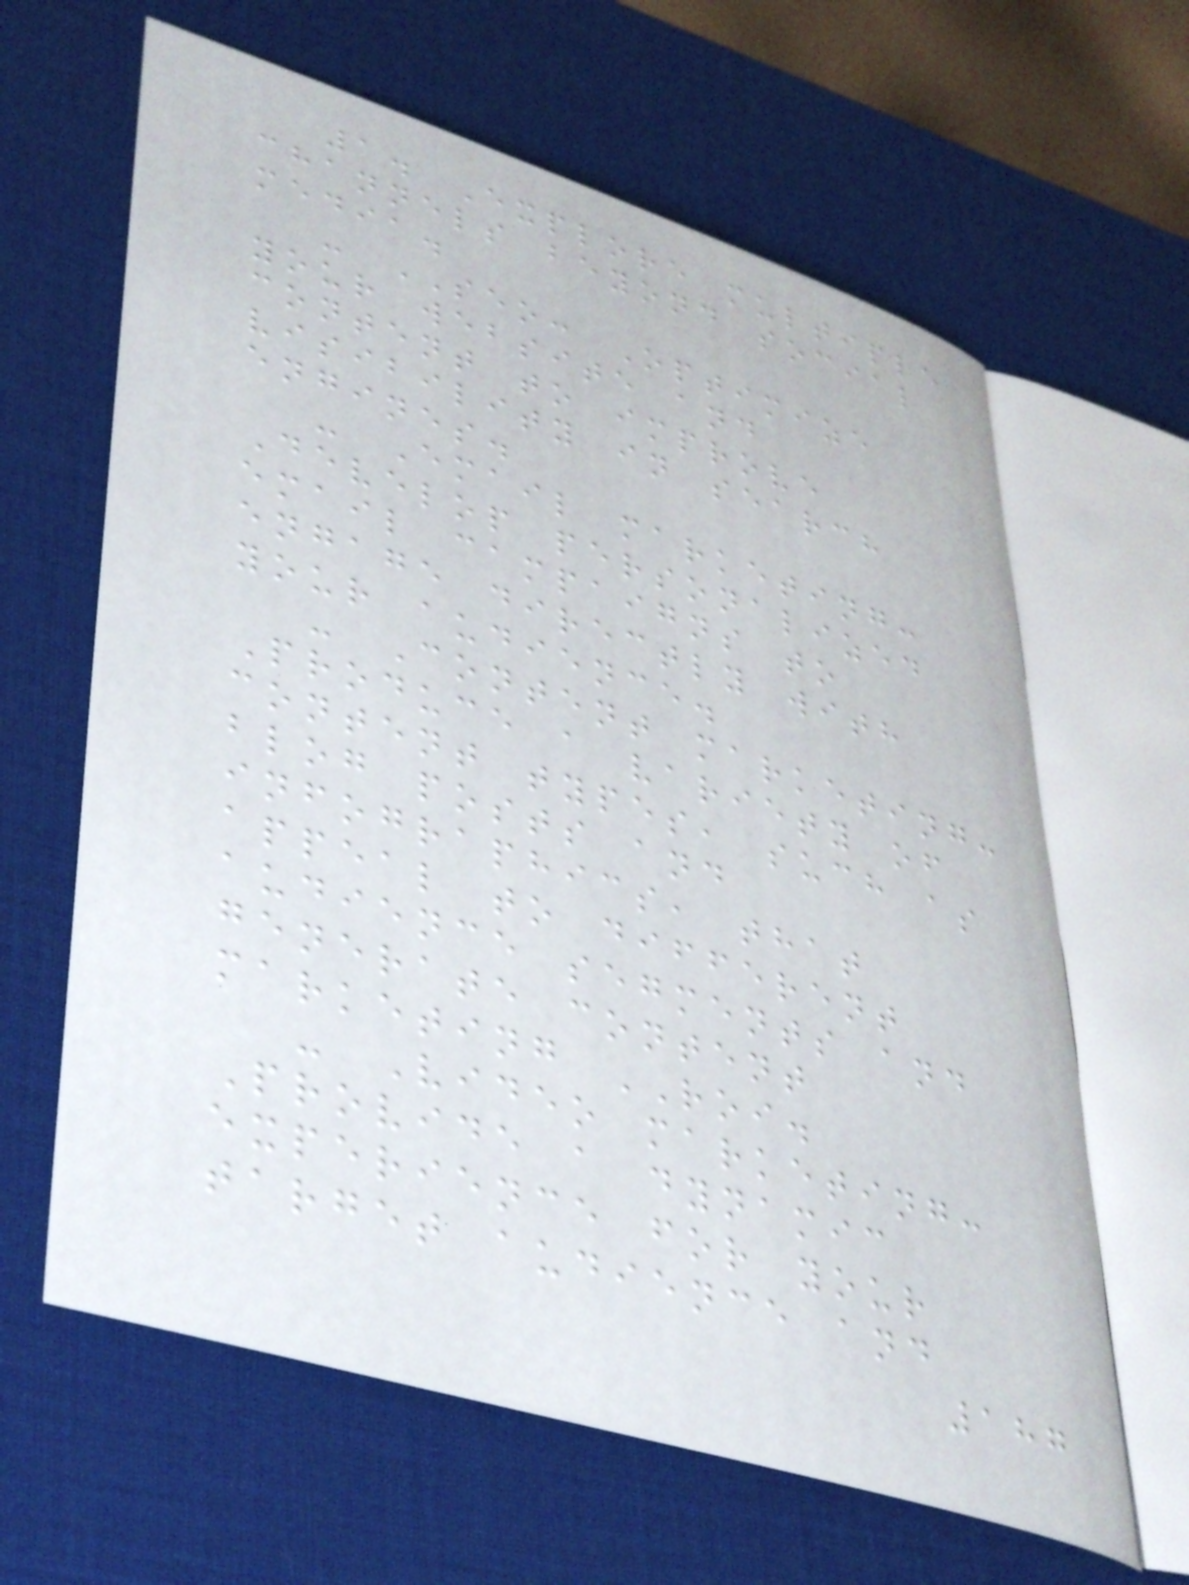1. Explore multiple
channels beyond social
media.
- SEO: Optimize
your website and
content to improve
visibility in search
engines.
- Email marketing:
Develop personalized
email campaigns to
engage directly with
your audience.
- Content marketing:
Produce a variety of
content types, such as
blog posts and
infographics, that
appeal to different
audience segments and
generate content
marketing ROI.
- Video marketing:
Provide a dynamic
experience for your
target audience and
187
